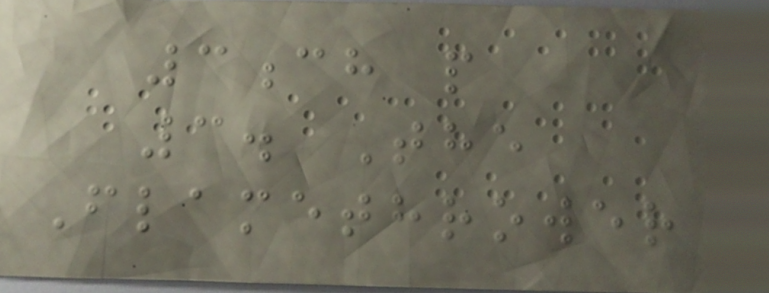3ch p
3. The
Flamethrower
